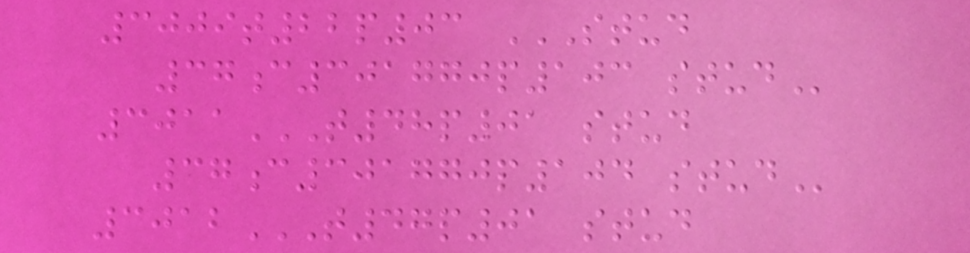3009t22p03 STUD
37C301770P103 STUD
3011T48P01 STUD
37C301770P104 STUD
3012T47P01 STUD
